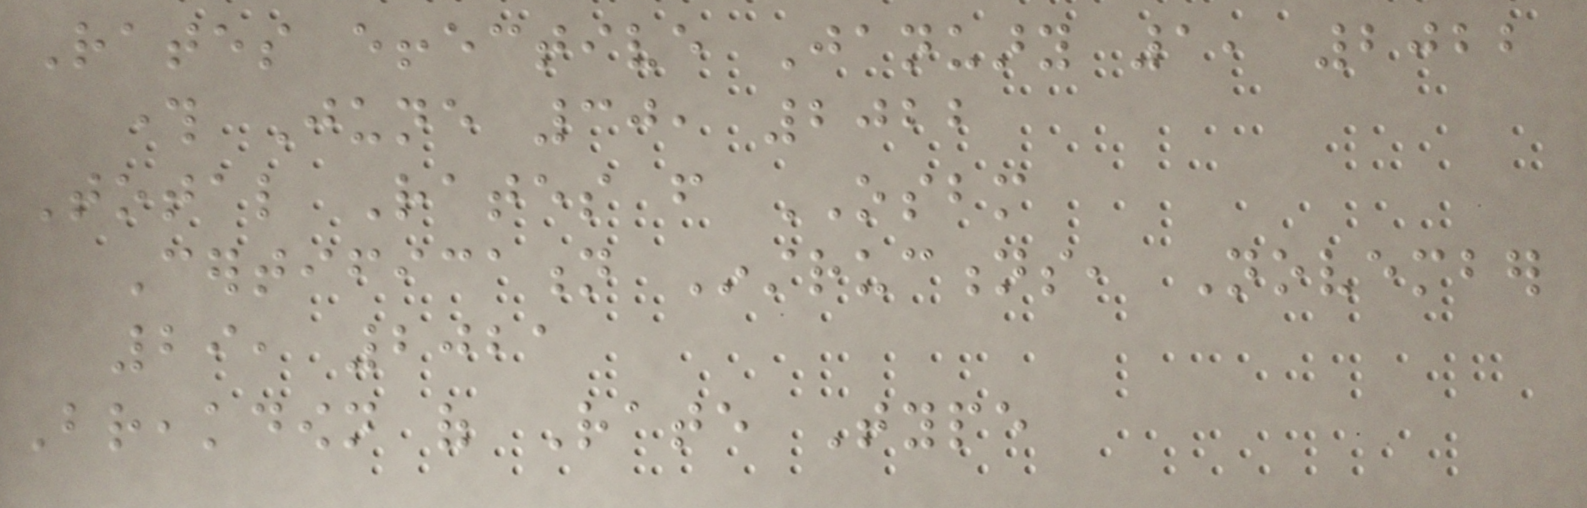Rates effective January 1, 2022
through June 30, 2022
Total Rates from OSBM
Certification Instructions, November
29, 2021
Breakdown of Rate Type
